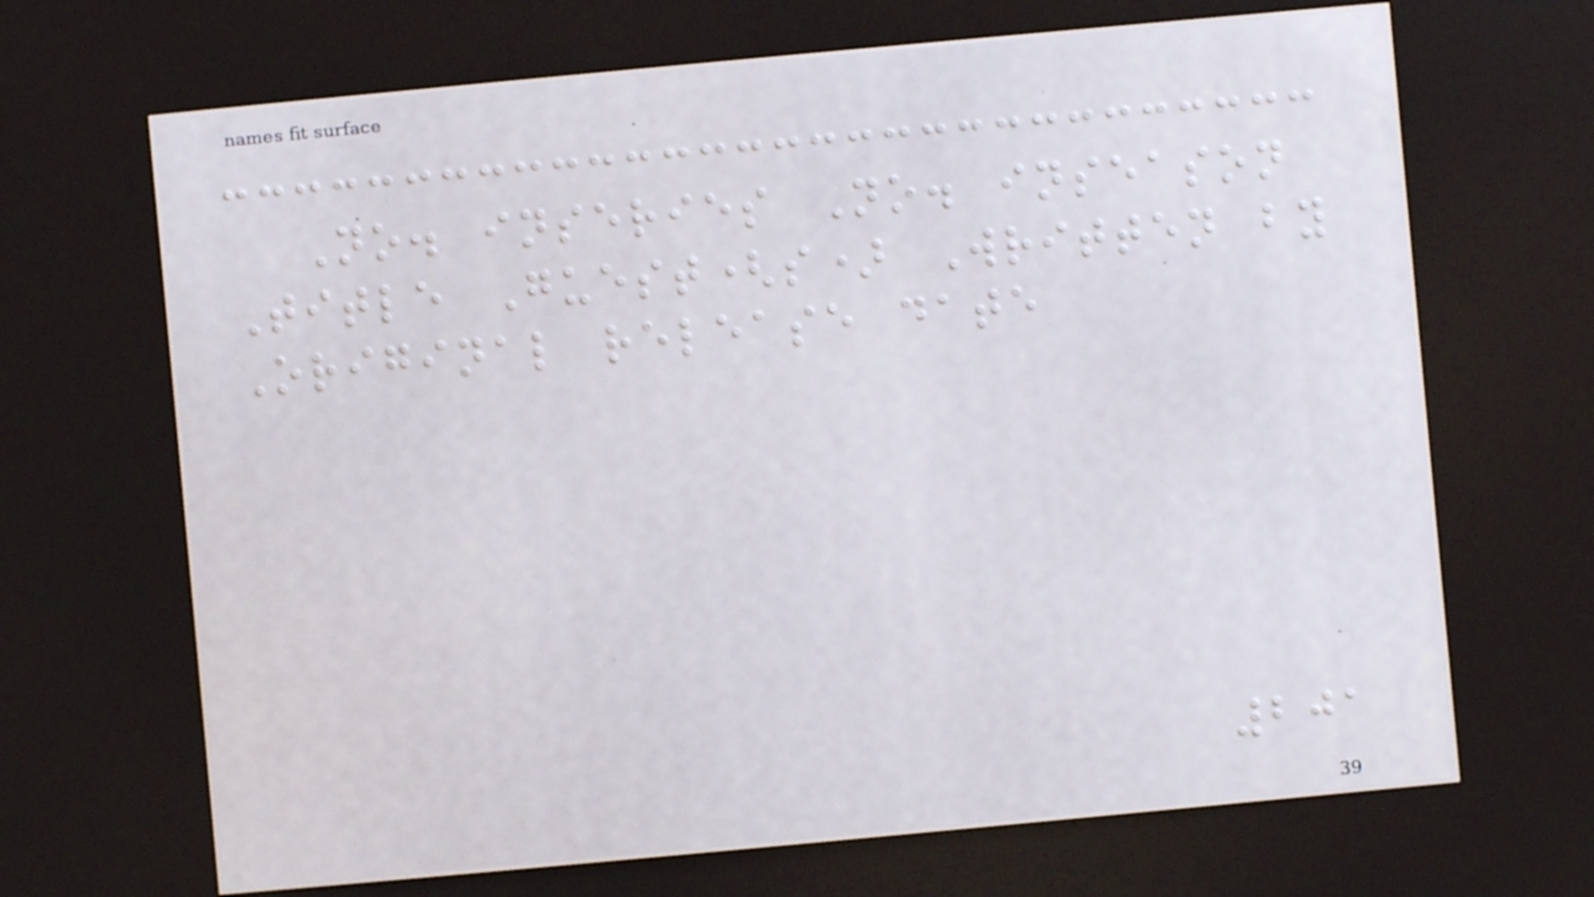No. inseries No. inseason
Title Guest(s) Written by
Original release date
201
